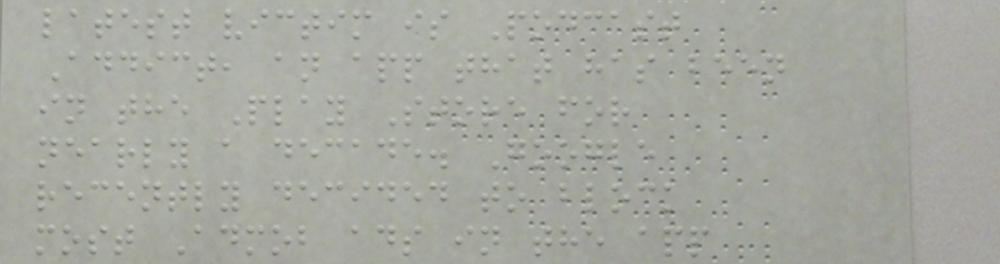latest victim is Podcast
Addict, an app that has been
in the Play Store for
nearly a decade. Google
recently decided to block
most Admob ads in the app
